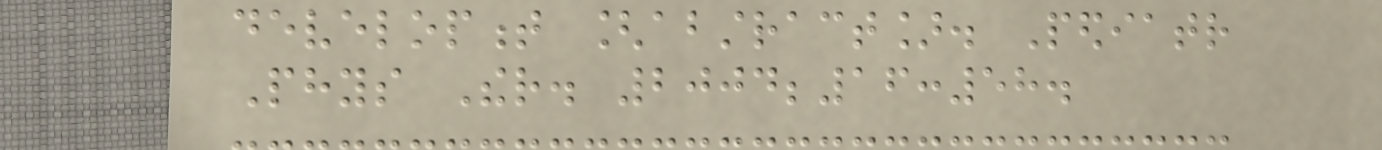development [abstract]. Pediatr
Phys Ther. 2004;16:58.
